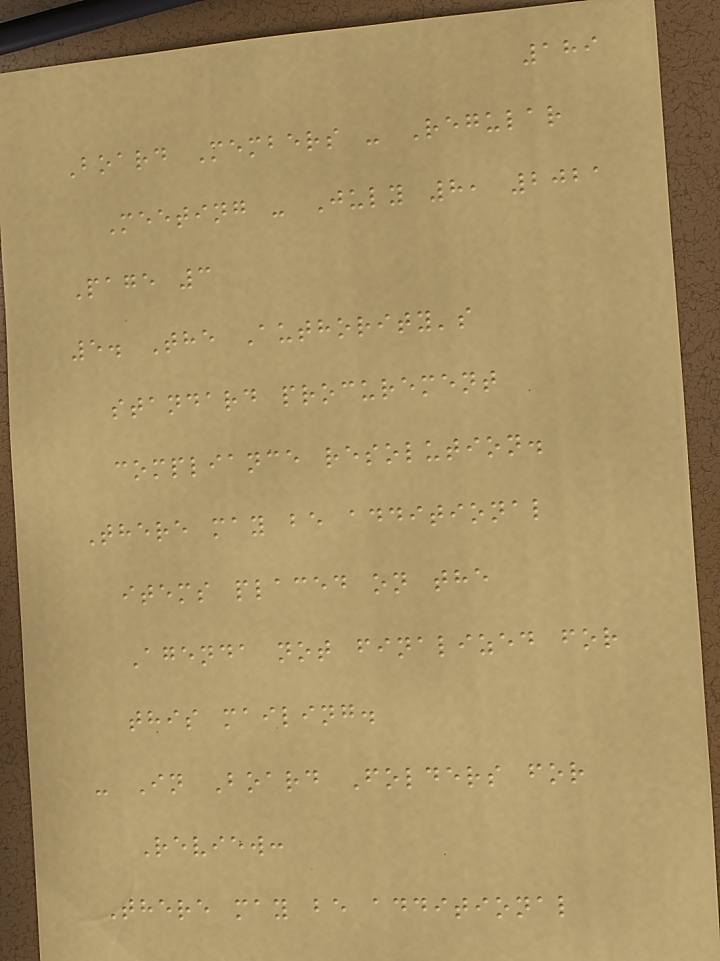189
Board Members - Regular
Meeting - July 8, 2021
Page 3
5. The Authority's
standard procurement
compliance resolution.
There may be additional
items placed on the
Agenda not finalized for
this mailing.
- In Board Folders for
Review:
There may be additional
